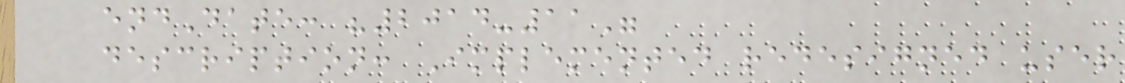endDate: "2014-11"
description: Implemented redesigned user
